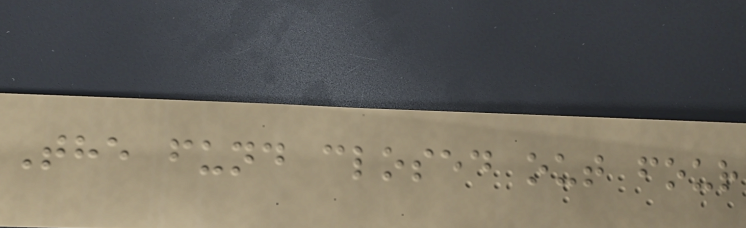The fund closed out four
